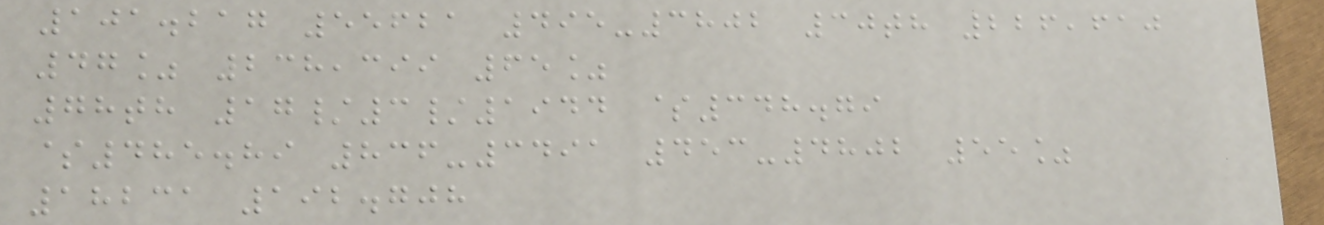101.217 55621 495-3802 30th 226,610
47% 238,399 65%
78th 17/3/1944 $348.79
$485.89 836-3491 453-4802 55%
18231 192.708
